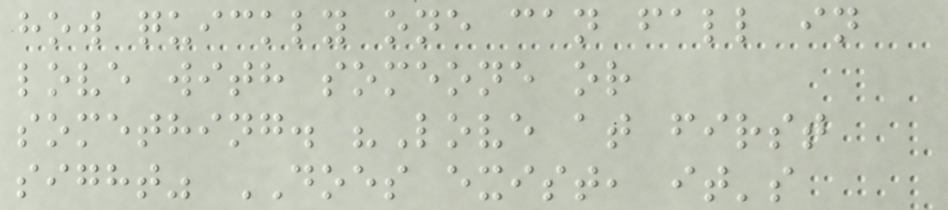how quickly one can fall in
love with someone or
something. "Love at first
sight" DOES exist, it's
